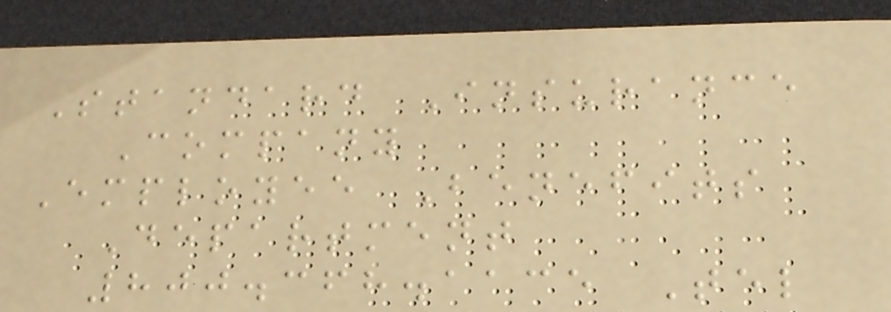Standard Insurance
Company
Employee Benefits
Department
800.368.1135 Tel
